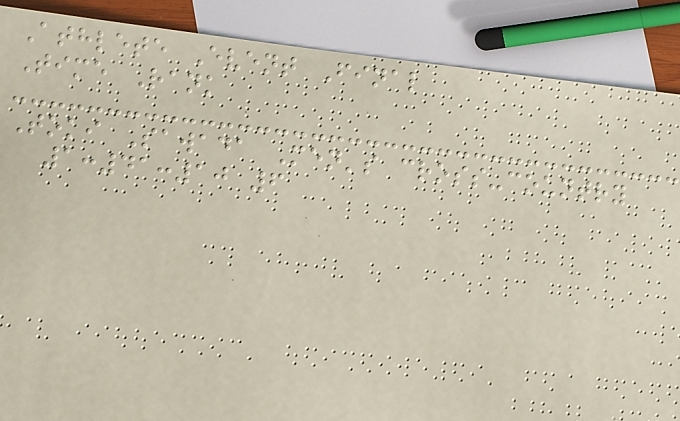Athlete Event Final
Time Rank
Toki Sawada Men's cross-country
1:41:10 6
